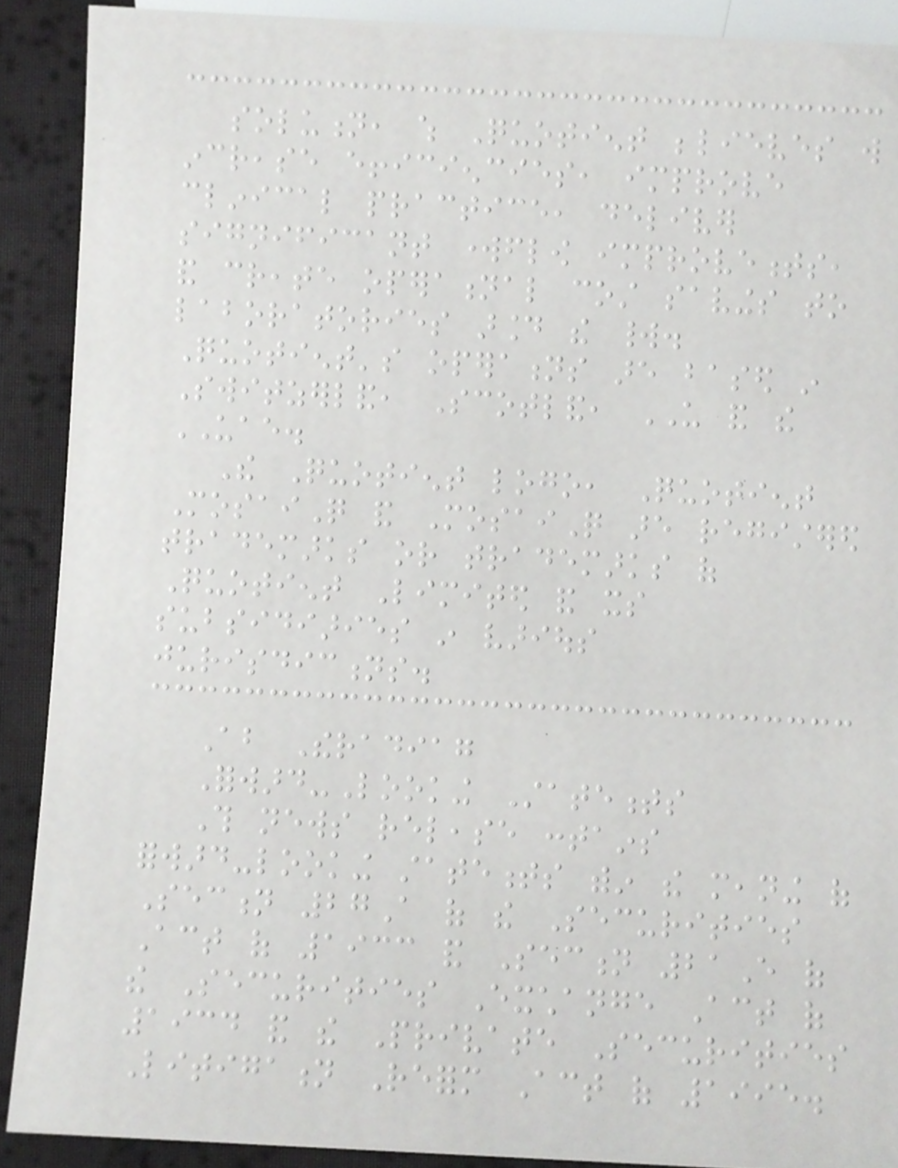solution, which Quotient believes will
increase efficiencies, improve
clinical practice, deliver
significant workflow improvements,
and create operational cost savings to
laboratories around the world.
Quotient's operations are based in
Switzerland, Scotland, US and the
UAE.
The Quotient logo, Quotient
MosaiQ and MosaiQ are registered
trademarks or trademarks of
Quotient Limited and its
subsidiaries in various
jurisdictions.
About Theradiag
Forward-Looking Statements
This news release contains
forward-looking statements within the meaning of
Section 27A of the Securities
Act of 1933 and Section 21E of
the Securities Exchange Act of
1934 and the Private Securities
Litigation Reform Act of 1995.
